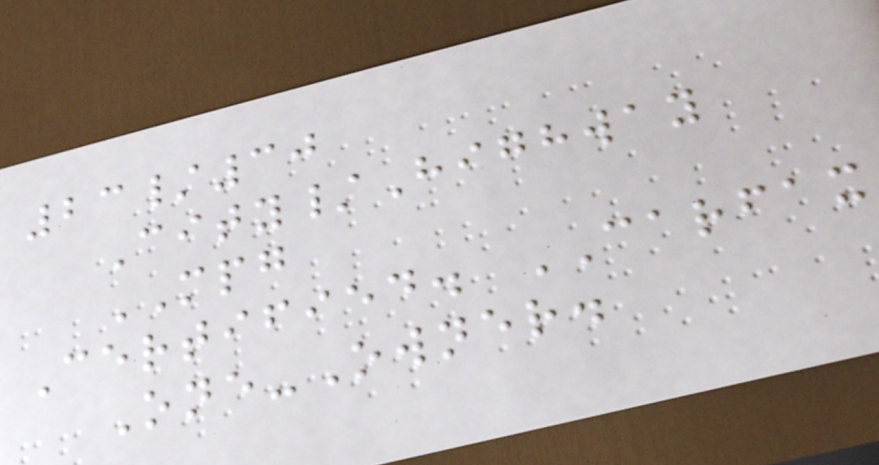23/30
City/Highway
MPG
Certified. CARFAX
One-Owner.
